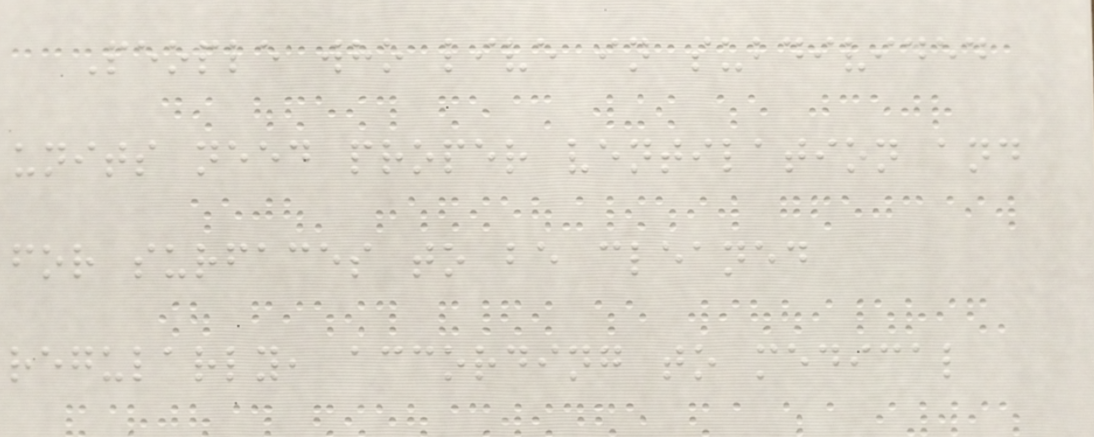People who live in subdivided
units need proper ventilation and
for surfaces to be cleaned
regularly, according to medical
